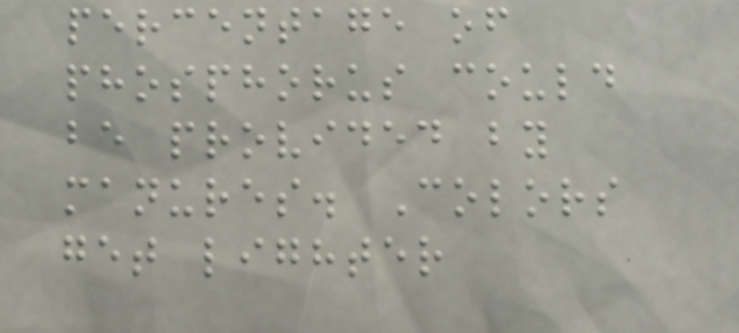percentage of
phosphorus could
be provided by
manures. Colors
get lighter
